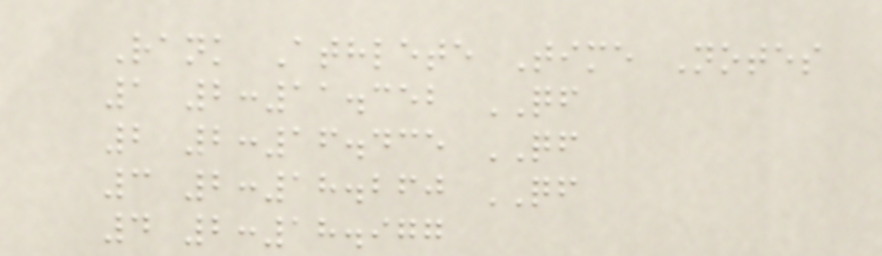Rank Athlete Time Notes
1 2:11.352 QF
2 2:16.435 QF
3 2:18.260 QF
4 2:18.977
